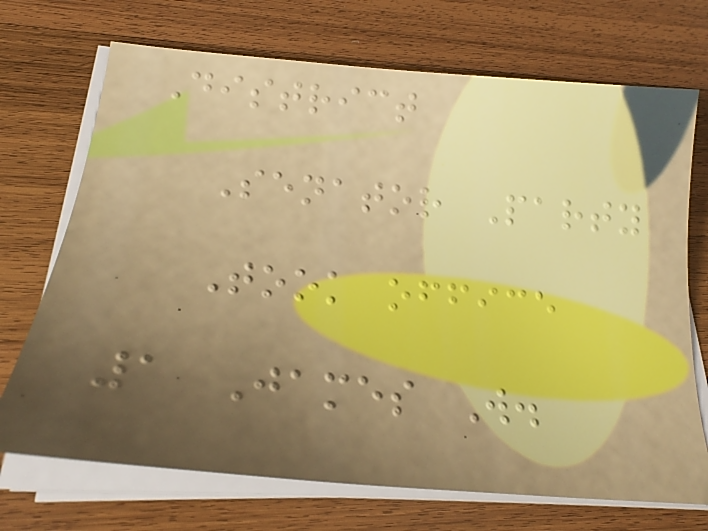District
Senator Party
Took office
1 James W.
